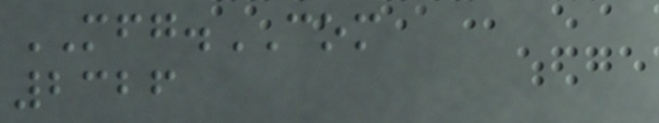MFG.COM
2326
